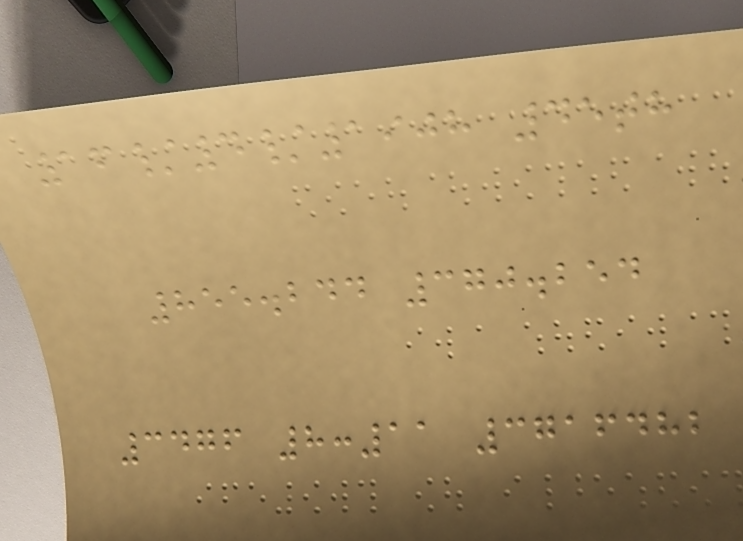16/4/1908 45th
855.244 370.254
3476 8:11 3716482
